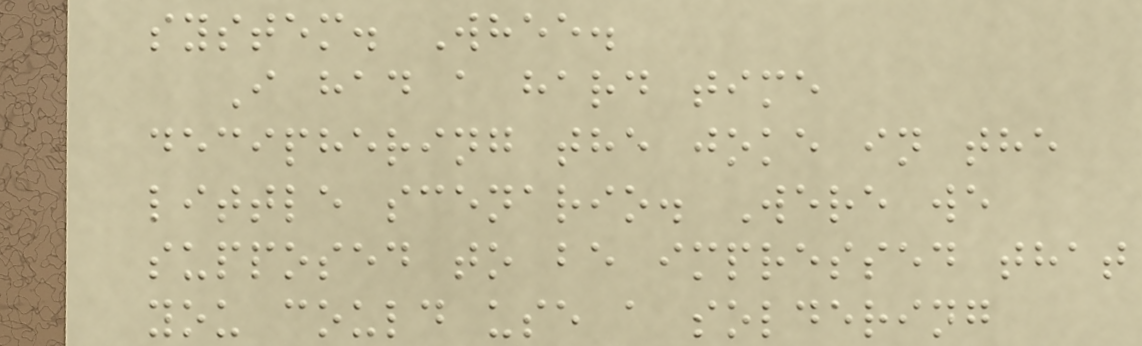system. Whee.
I had a hard time
deciphering the joke in the
little scenario. Were we
supposed to be impressed that
you could use a soldering
